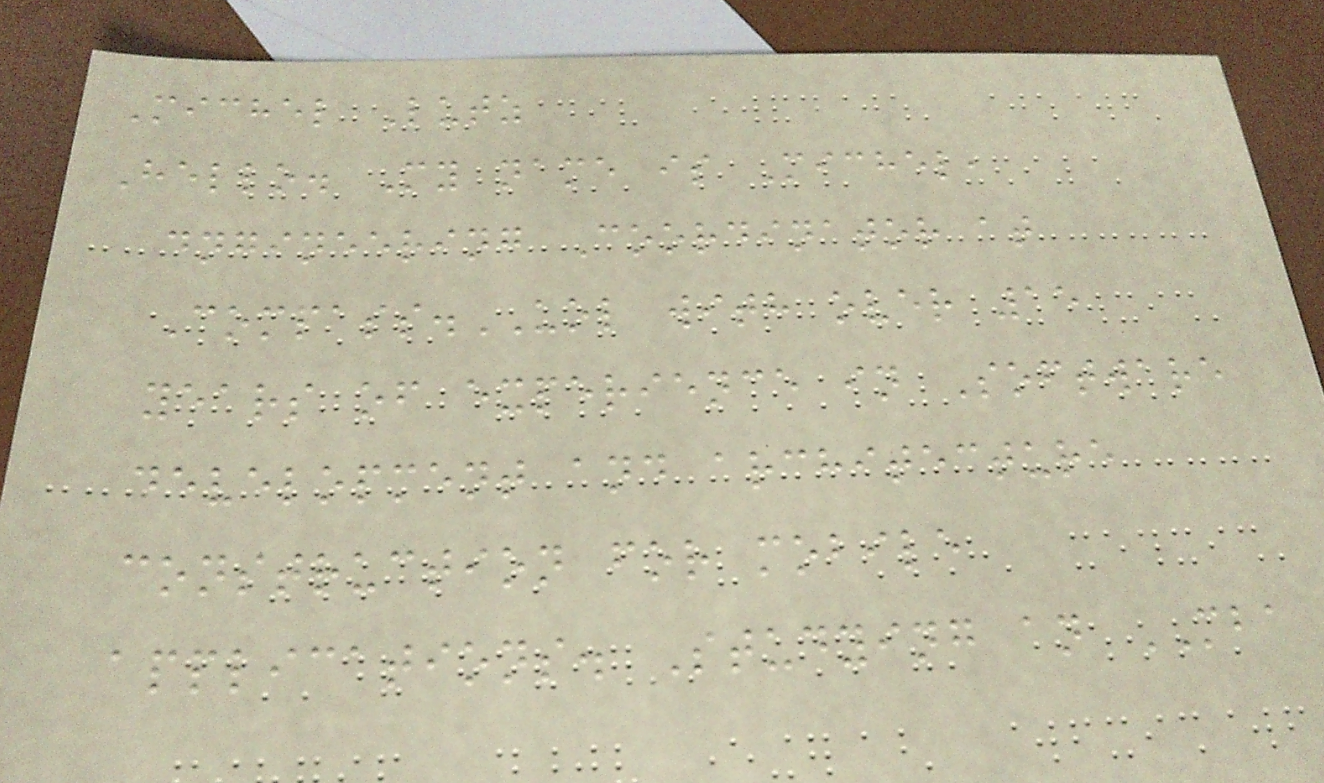Michel Lutz
Hello. My name is Michel,
dngineering Coordinator at
Compass.UOL with over 15
years of experience in Software
development and architecture
construction for mobile
applications. Studying an MBA
